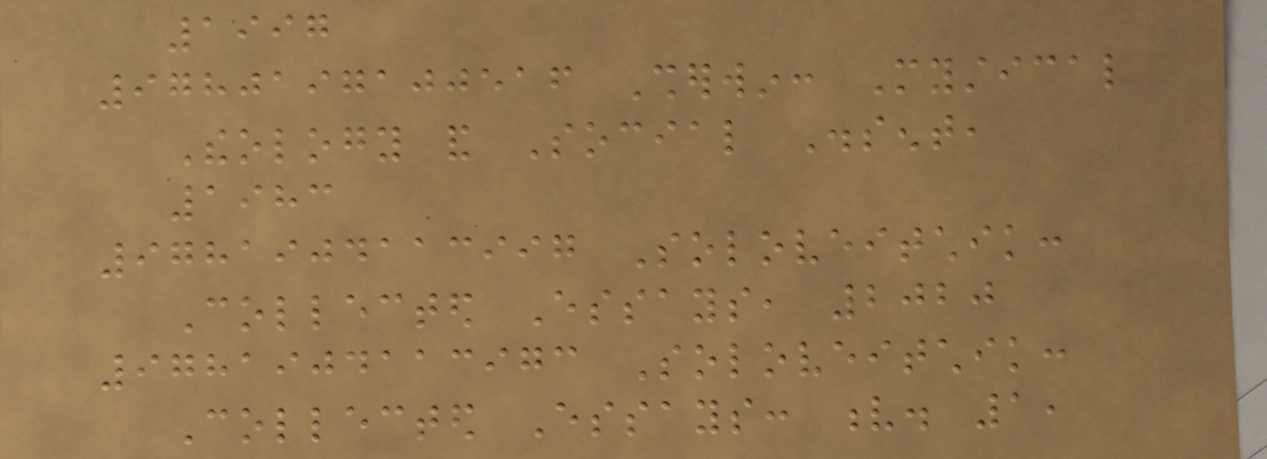1997
9780197100516 Sherwin: Mystical
Theology and Social Dissent,
1983
9781904113997 Soloveitchik:
Collected Essays, 2020
9781904113973 Soloveitchik:
Collected Essays: v. 1,
